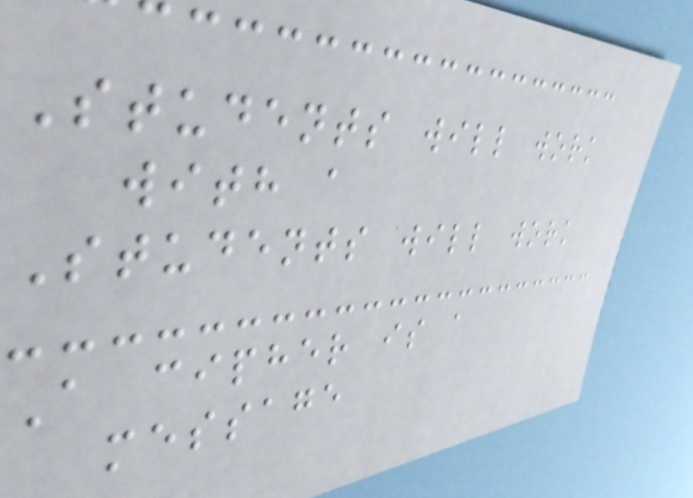Students will work
with a
Students will work
A cipher is a
message
